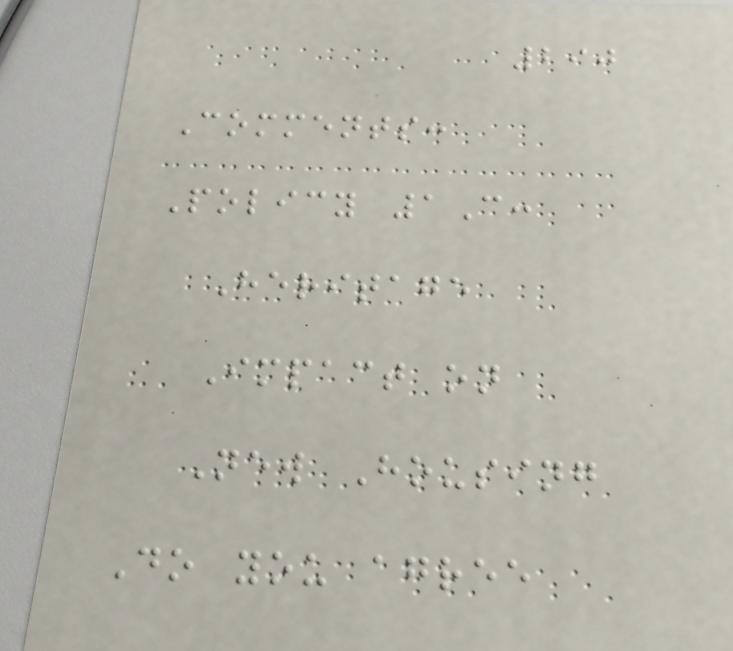290
Comments:
Policy 1C:
Heritage
Impact on
New Housing
Do you agree
